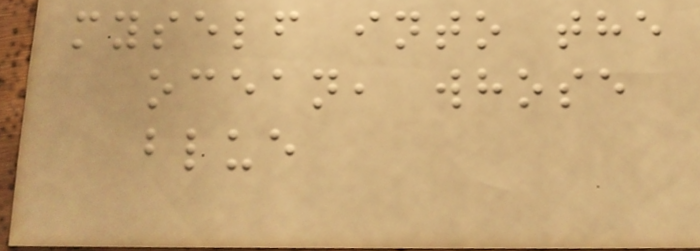myself into the
ocean, whose
blue
